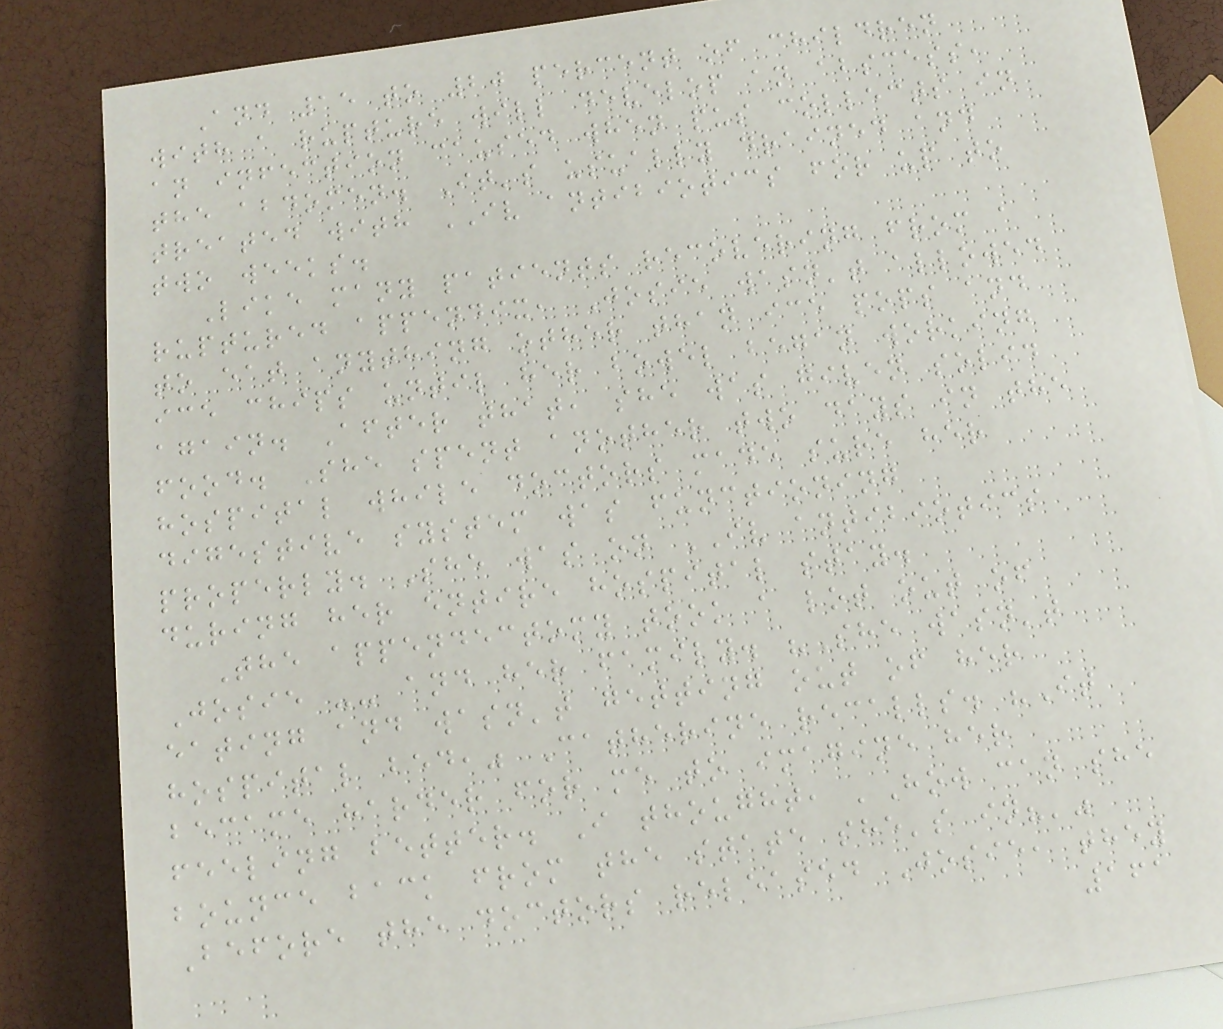And 15 to 20 percent of children
with a rupture will develop an abscess,
an infection caused when pus collects in
the abdomen. It's usually drained and
treated with IV antibiotics for up to
two weeks.
Like many patients recovering from a
ruptured appendix, Josie wasn't allowed
to eat anything other than ice pops and
ice chips until her bowel began working
again. After that, she was given solid
food. She spent another two days in the
hospital while doctors made sure her
digestive system was functioning
properly. She was on IV antibiotics
during her entire hospital stay.
The appendectomy took a lot out of
Josie -- and her family. "She wasn't
eating and wasn't getting out of her
hospital bed," Catherine recalls. "It
became harder for me to imagine her
feeling better. I thought, 'How can she
bounce back from the state she's in?'"
Before the doctors released Josie, they
161
